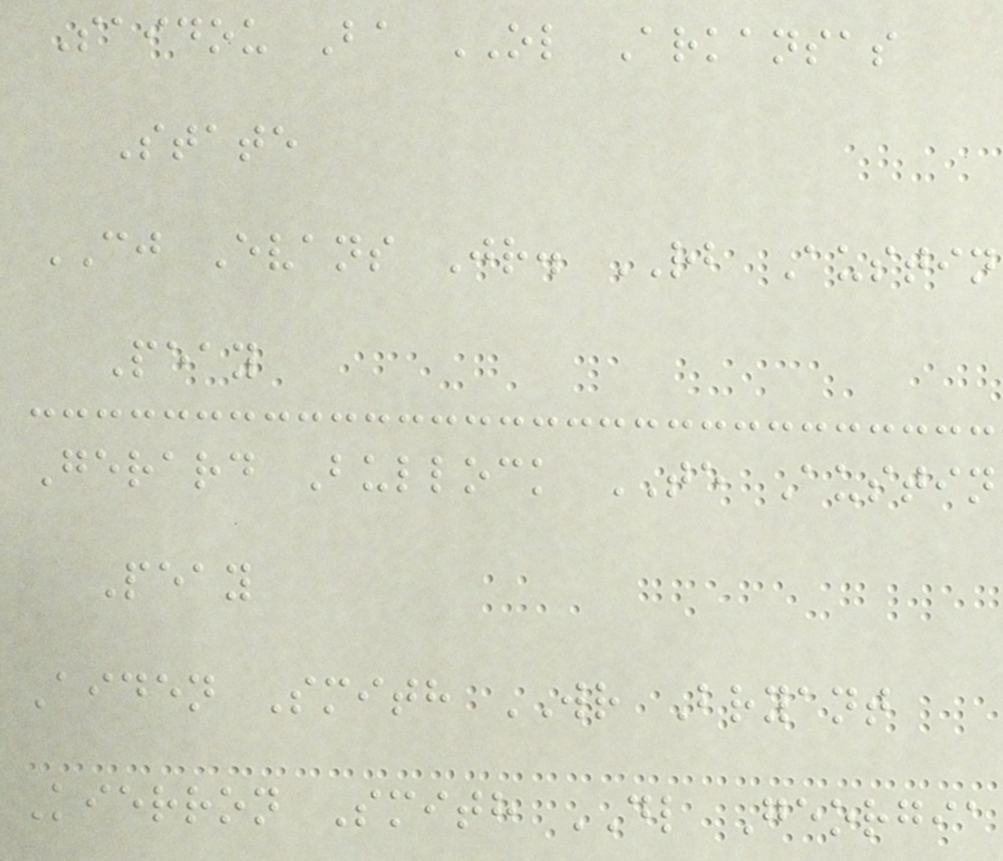Saidou Ba OL Arkansas
State
CJ Evans Jr. RB Austin
Peay
Gerard Bullock TE Austin
Peay
Aiden Smith WR Bryant
Kierron Smith DL Georgia
